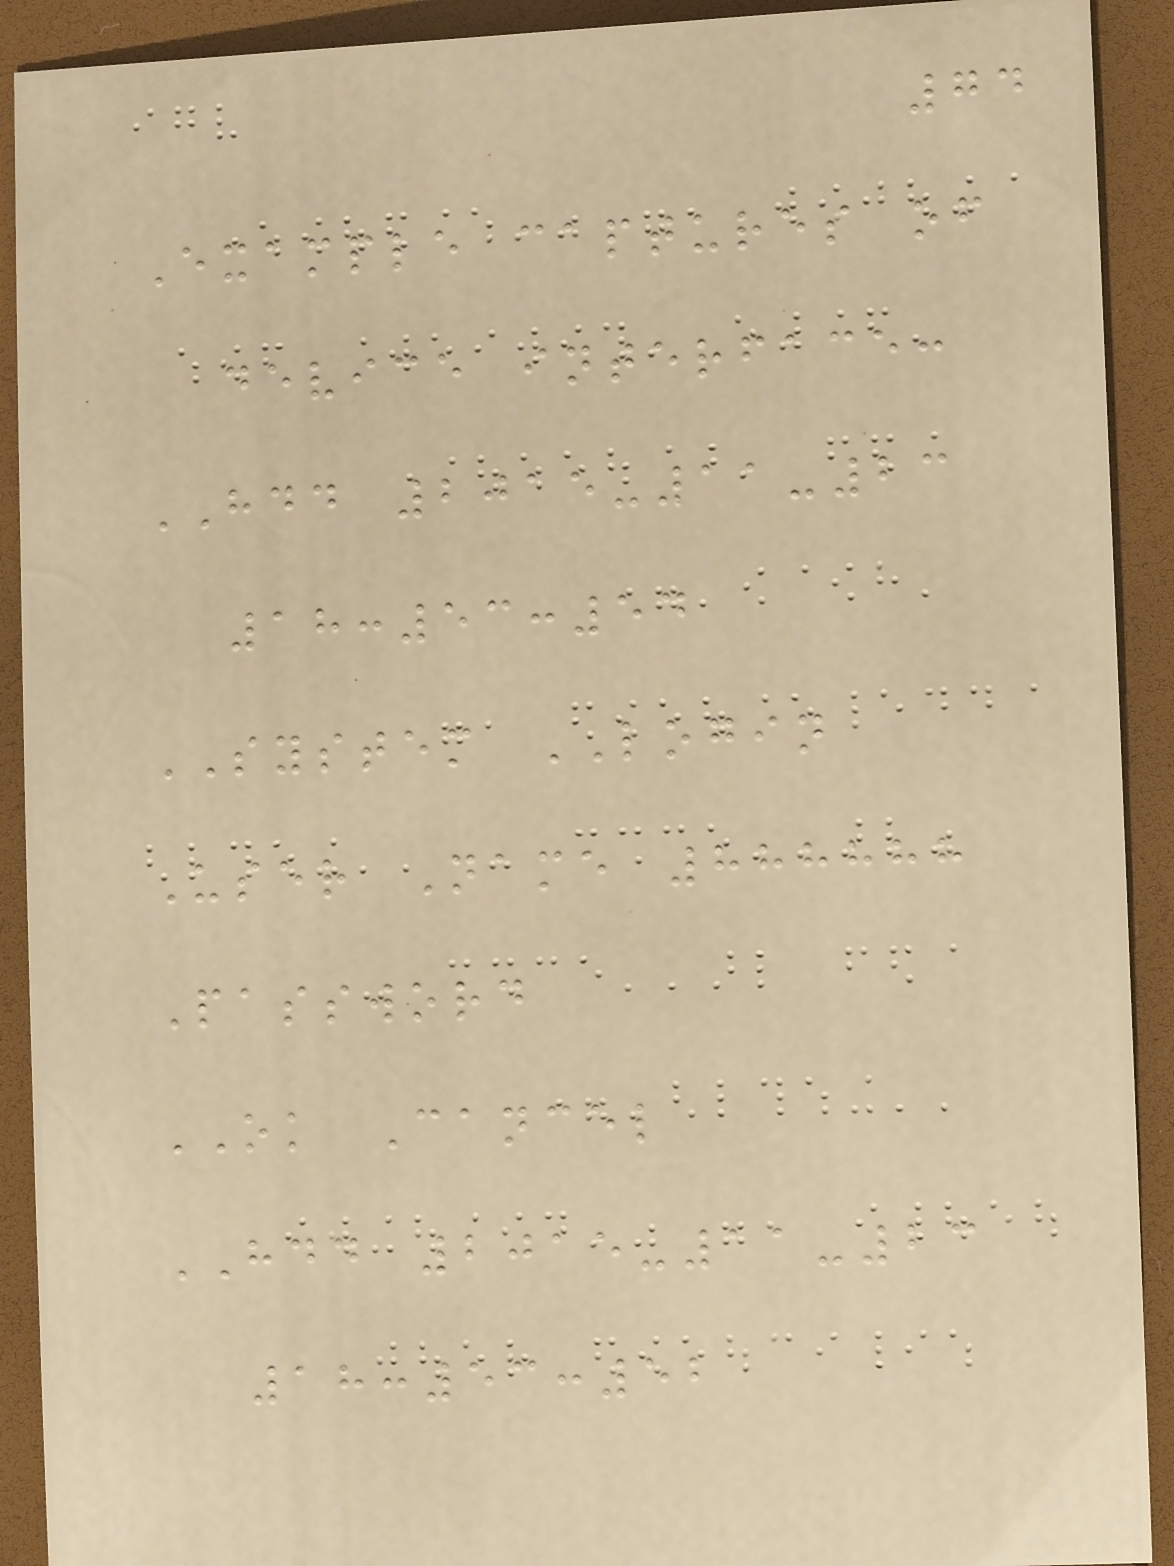74
Example captures of
device interface:
HDD 2015-11-23
18:53:54
SYSTEM LOGIN
User Name 888888
Password
OK Cancel
HDD 2015-11-23
18:53:52
